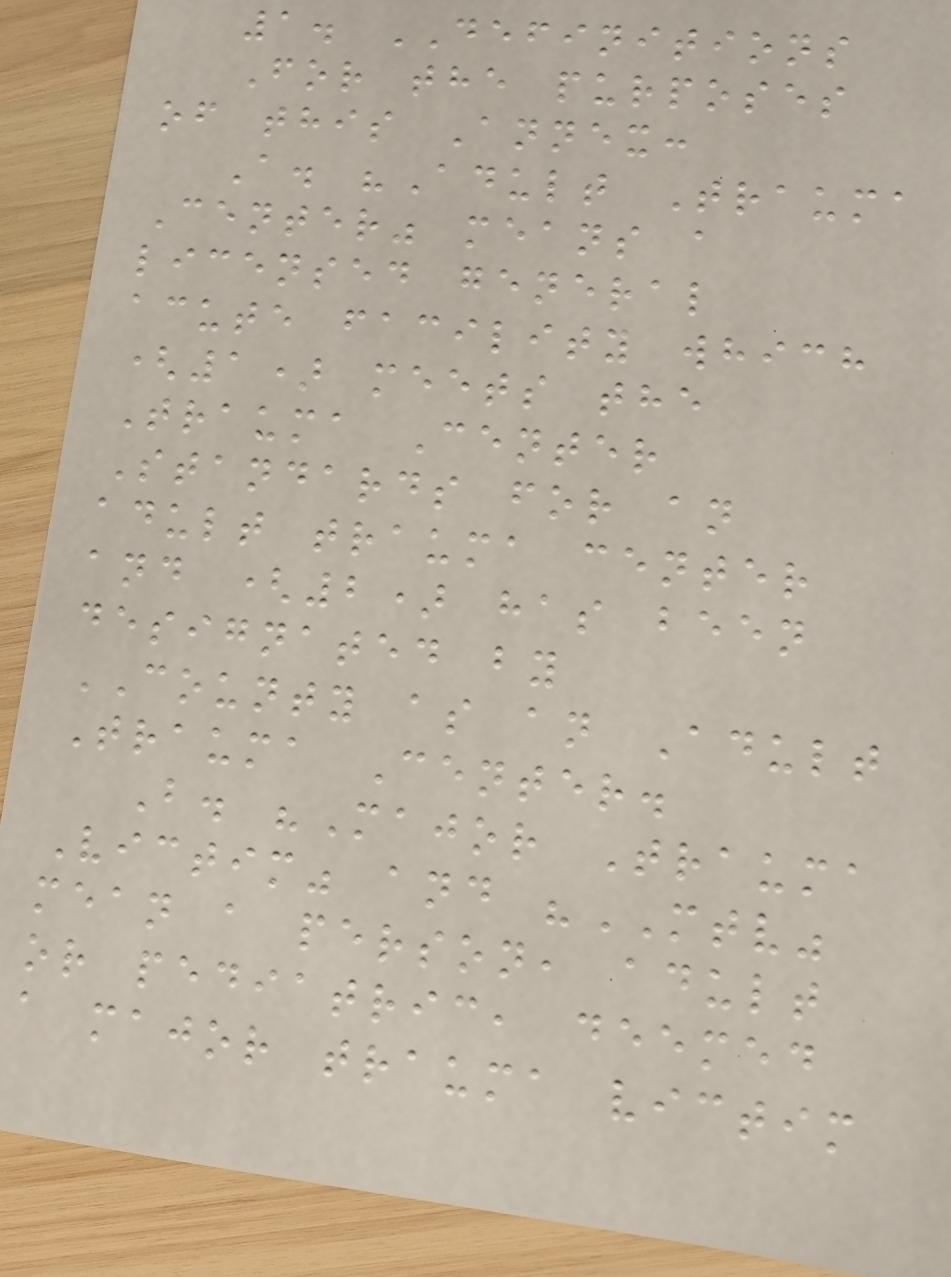1. DEFINITIONS
For the purposes
of this Annex:
A. "Adult Trauma
Center" means a
licensed general
acute facility which
(1) meets the
Trauma Center
Standards for an
adult trauma center
and (2) has been
designated by
COUNTY as an Adult
Trauma Center.
B. "Major Trauma
Victim" and "MTV"
mean a person, adult
or pediatric, deemed
a major trauma victim
